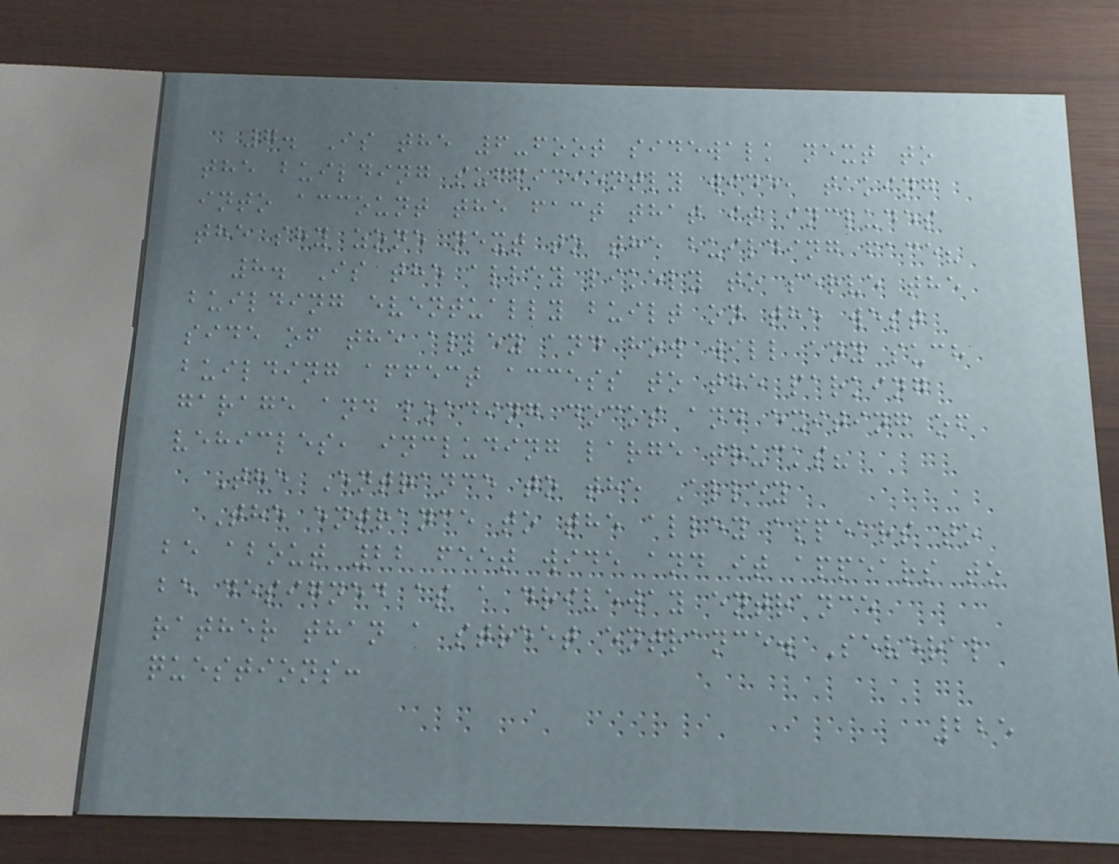7. Is the 6-foot sidewalk next to
the building sufficiently wide, taking
into account the fact that it includes
the shy zone next to the building face?
8. Is the alley likely to serve the
building eventually built on the west
side of the alley and how will any such
building affect access to the parking
garage and loading docks and exiting of
vehicles, including large trucks?
The Entrance to the Alley
The entrance to the alley appears to
be about 22 feet wide and it appears to
be designed as a driveway entrance
rather than a street entrance. Several
questions:
225
